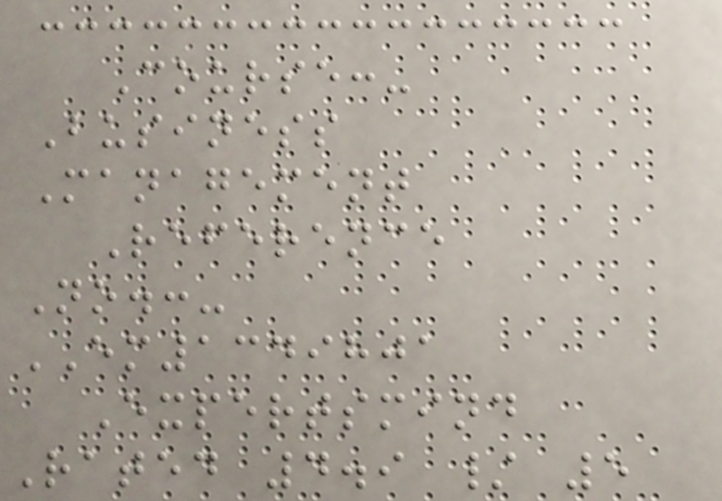Course:-
Business
Management
Reference
No.:-
EM1349801
Expertsmind
Rated 4.9 / 5
